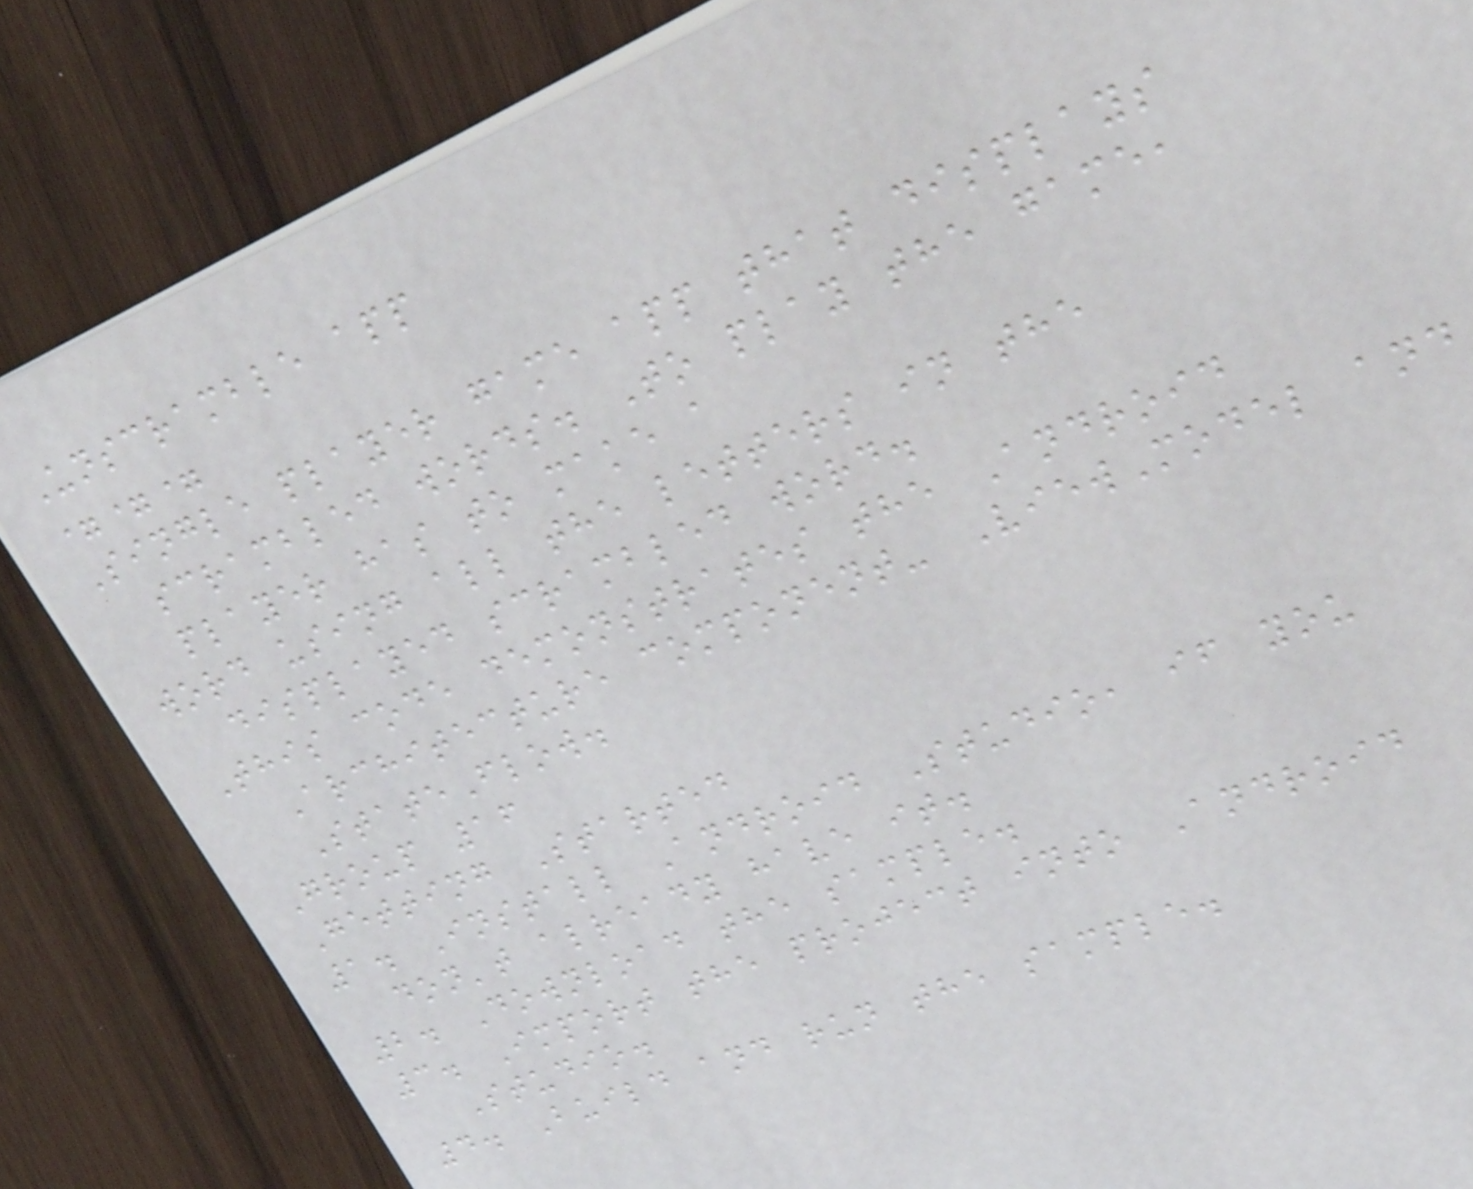Unscramble app
===
Single player game app that displays
scrambled words. To play the game,
player has to make a
word using all the letters in the
displayed scrambled word.
This code demonstrates the Android
Architecture component- ViewModel and
StateFlow.
Group 16
Getting Started
1. Install Android Studio, if you
don't already have it.
2. Download the sample.
3. Import the project into Android
Studio.
4. Build and run the sample.
